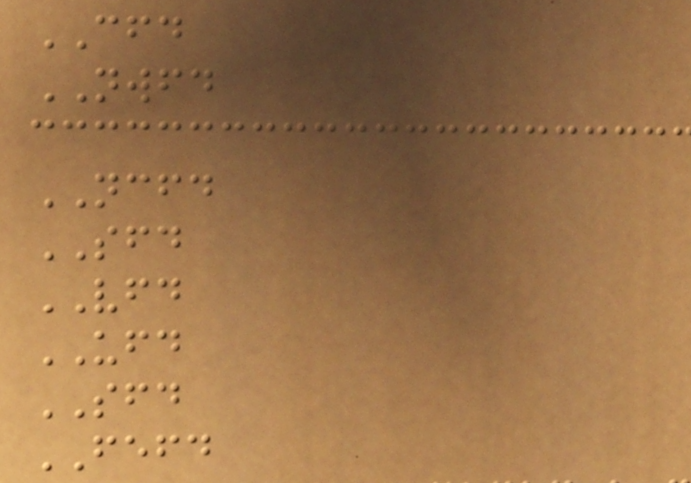CFD
NWFD
NCFD
SFD
VFD
UFD
SFD
FEFD
